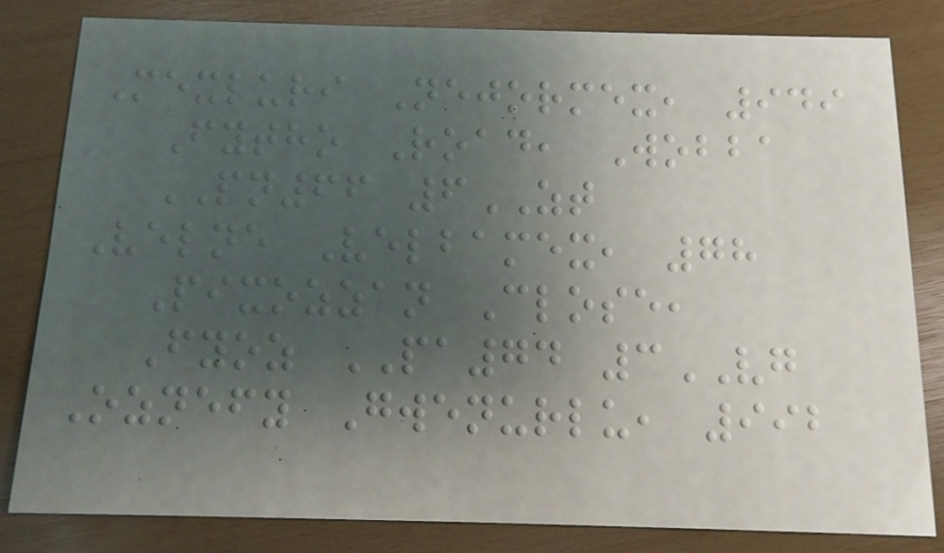Mexluri Nejormex, 949
Fytho Road, Wobba
PN66 6ZT
Velne Velbamex, 78
Pixozzan Close,
Fyoz PA74 3VG
Oznefy Gwenurlu, 992
